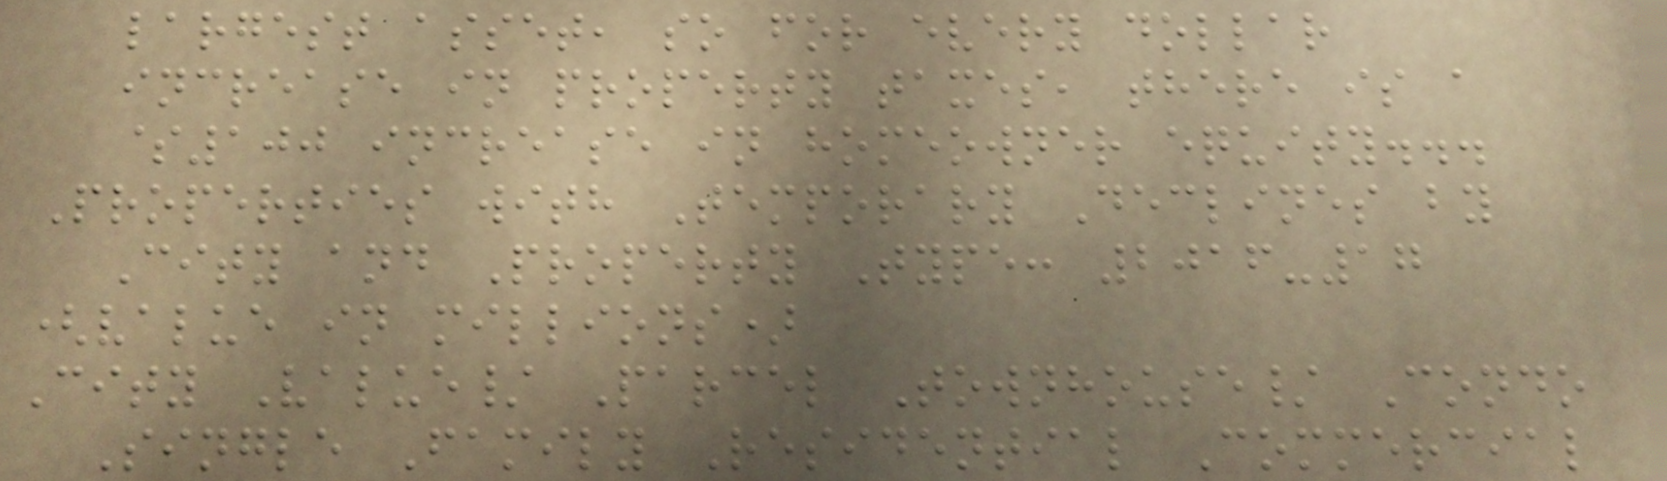largest asset, so for every dollar
increase in property taxes, there is a
$100 increase in homeowner equity...
Properties with Temporary Declines by
City and Property Type: 2016-17
(value in millions)
City Value/ Parcel Townhouse/ Condo
Single Family Residential Commercial
